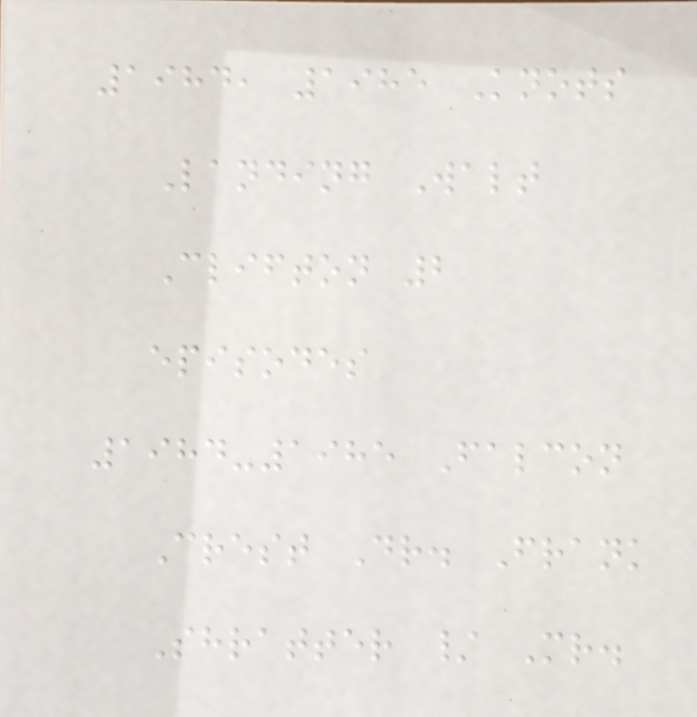1984, 1985 Knots
Landing Walt
Clifton 2
episodes
1984-1985 Falcon
Crest Dr. Frank
Shratter / Mr.
